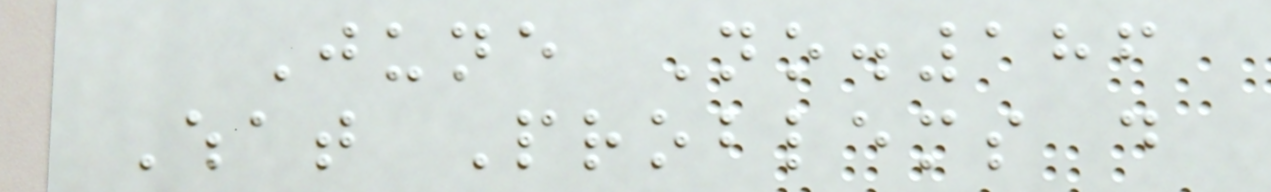June No.186
What Problems do
